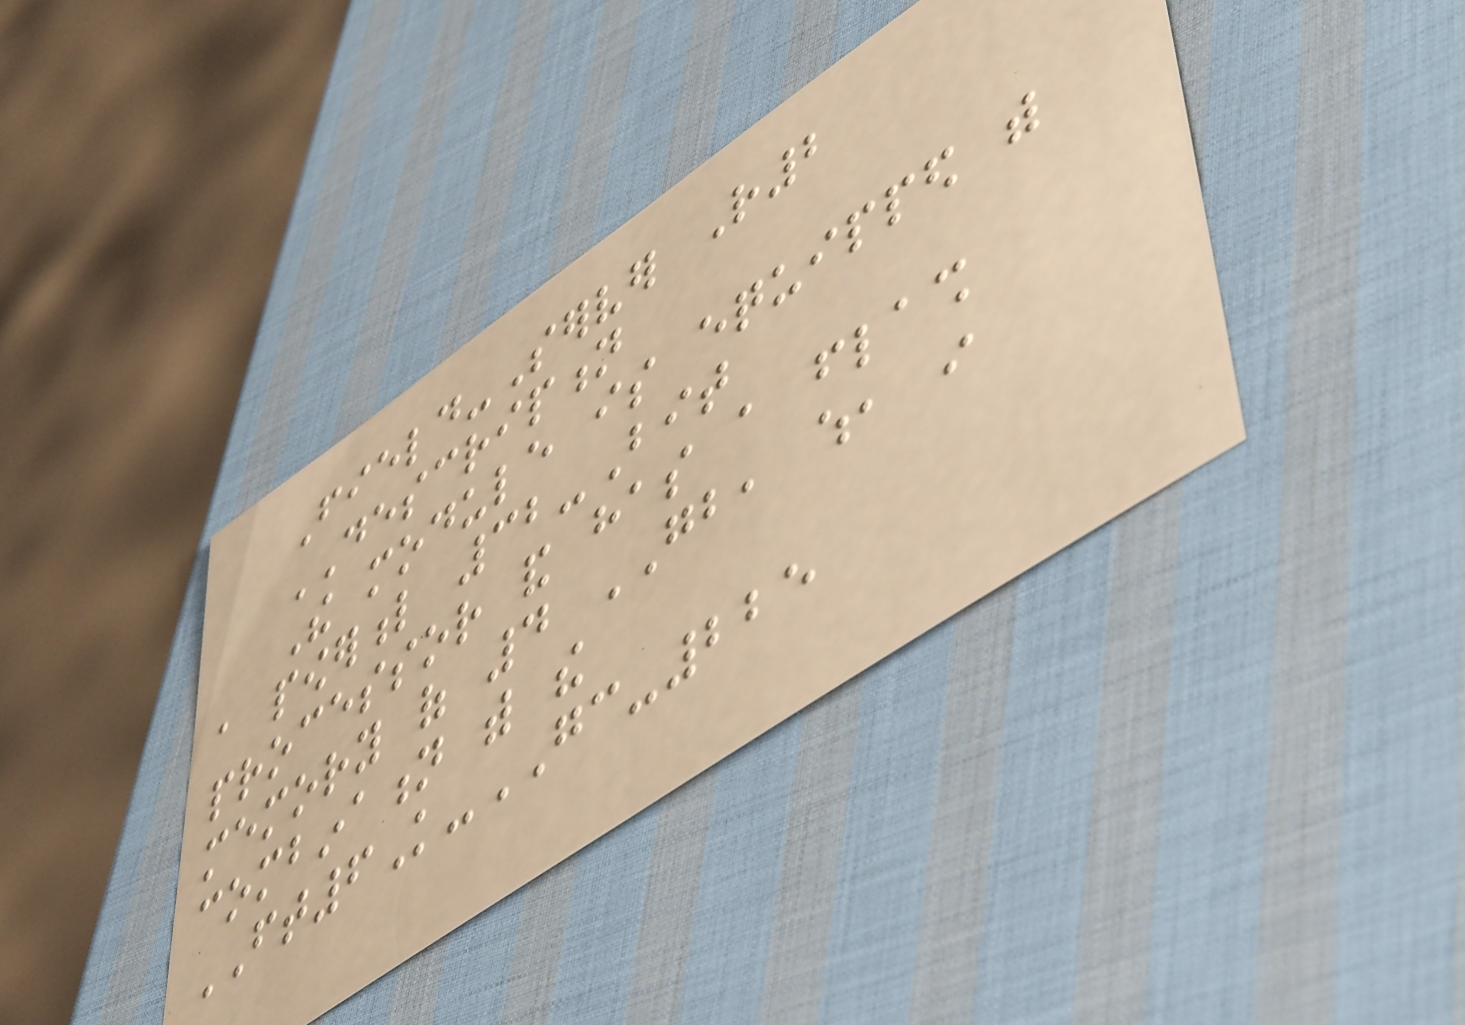Field-Server R2
DESCRIPTION
The module is equipped with
a powerful 32-Bit
processor and has a flash
memory of 4 GB, which, in
combination with the
FT6K-GC-225
